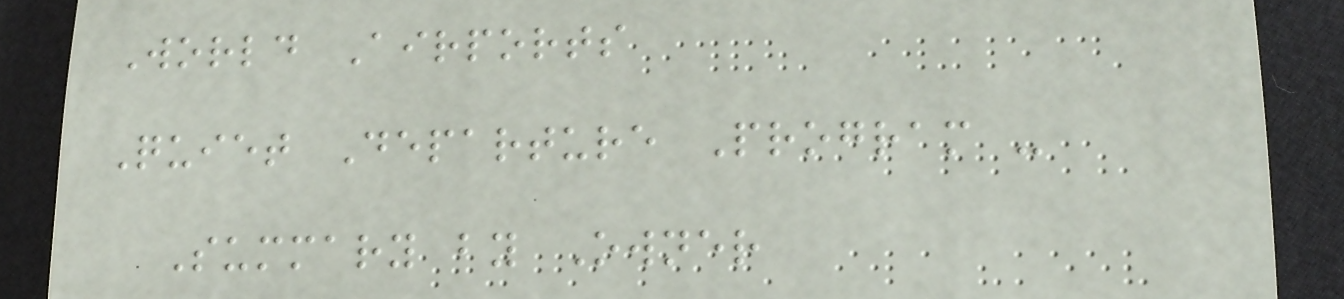World Airports
Quiet Departure Program -
Summary by Owner
